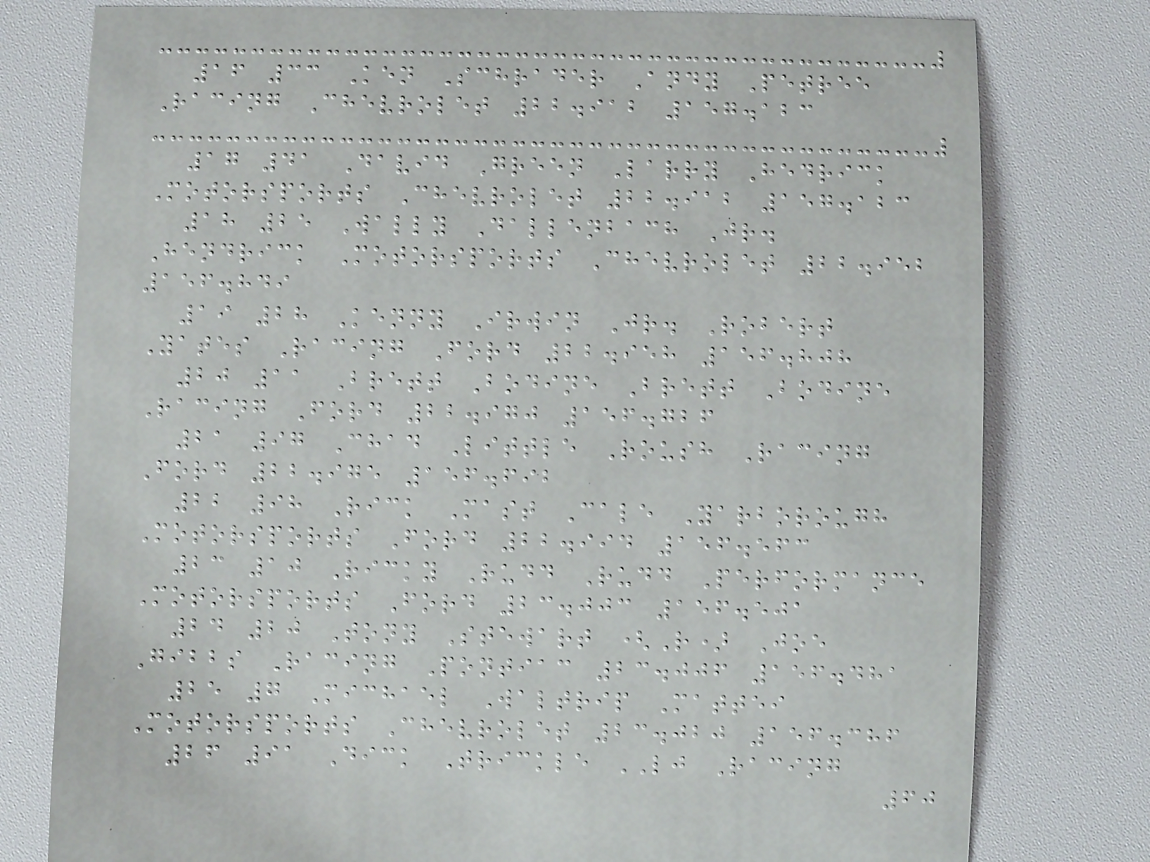16 33 Ken Schrader Andy Petree
Racing Chevrolet 22.912 157.123
17 41 David Green Larry Hedrick
Motorsports Chevrolet 22.912 157.123
18 25 Wally Dallenbach Jr.
Hendrick Motorsports Chevrolet 22.952
156.849
19 28 Kenny Irwin Jr. Robert
Yates Racing Ford 22.958 156.808
20 11 Brett Bodine Brett Bodine
Racing Ford 22.970 156.726
21 97 Chad Little Roush Racing
Ford 22.975 156.692
22 98 Rick Mast Cale Yarborough
Motorsports Ford 22.994 156.563
23 10 Ricky Rudd Rudd Performance
Motorsports Ford 23.003 156.501
24 20 Tony Stewart (R) Joe
Gibbs Racing Pontiac 23.006 156.481
25 7 Michael Waltrip Mattei
Motorsports Chevrolet 23.020 156.386
26 91 Dick Trickle LJ Racing
60
